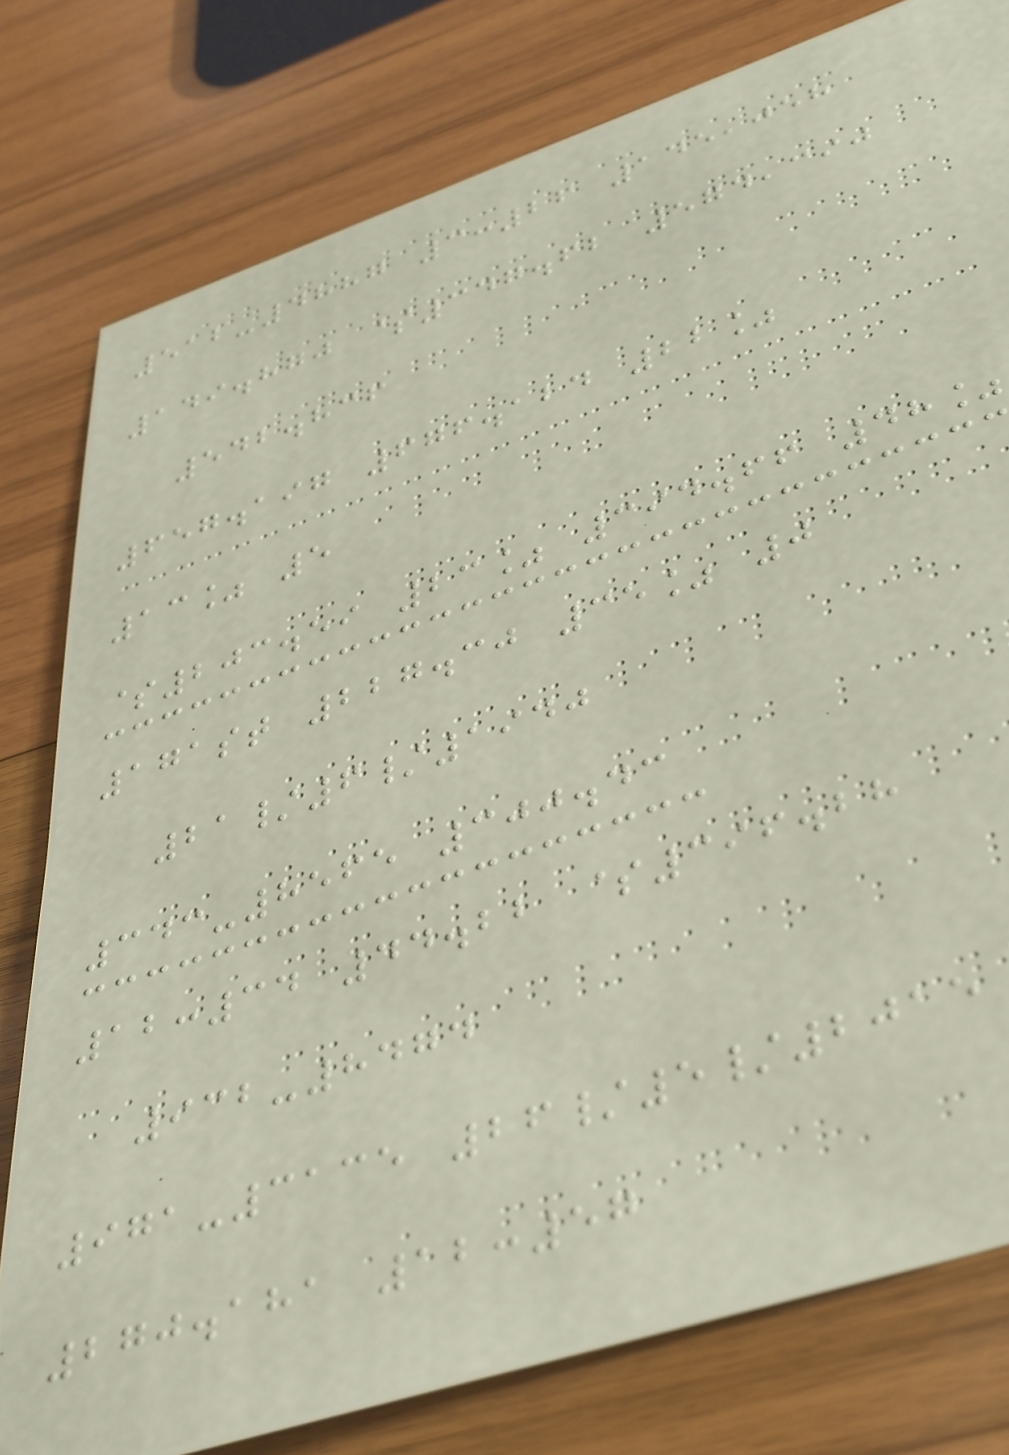512-4887 3:26 145,058
149.870 $347.62 574,390
542.836
657.197 676.124 22%
13% 5
$203.59 23% 394.66 48%
171st 227.30 35% 0
21/6/1940
343-8565 300.43
12:34 44.22 $396.28
932-8474
971-3135 26/5/2015
270.181 12:57
